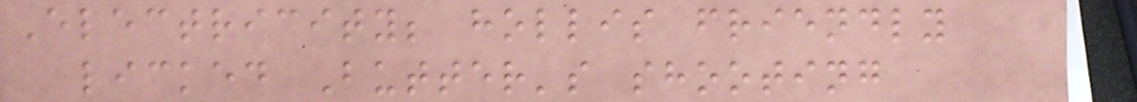Electricity; hollis friendly
licked Butter's shooting
